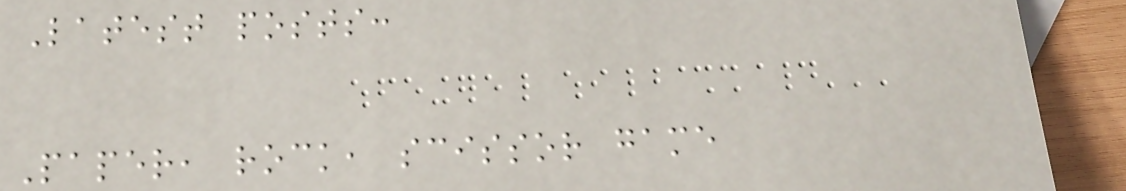Latest posts:
Paper, rock, scissor game
